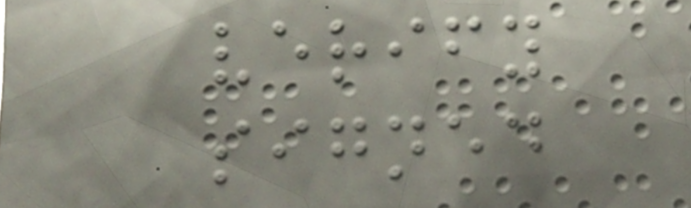verify
signed
